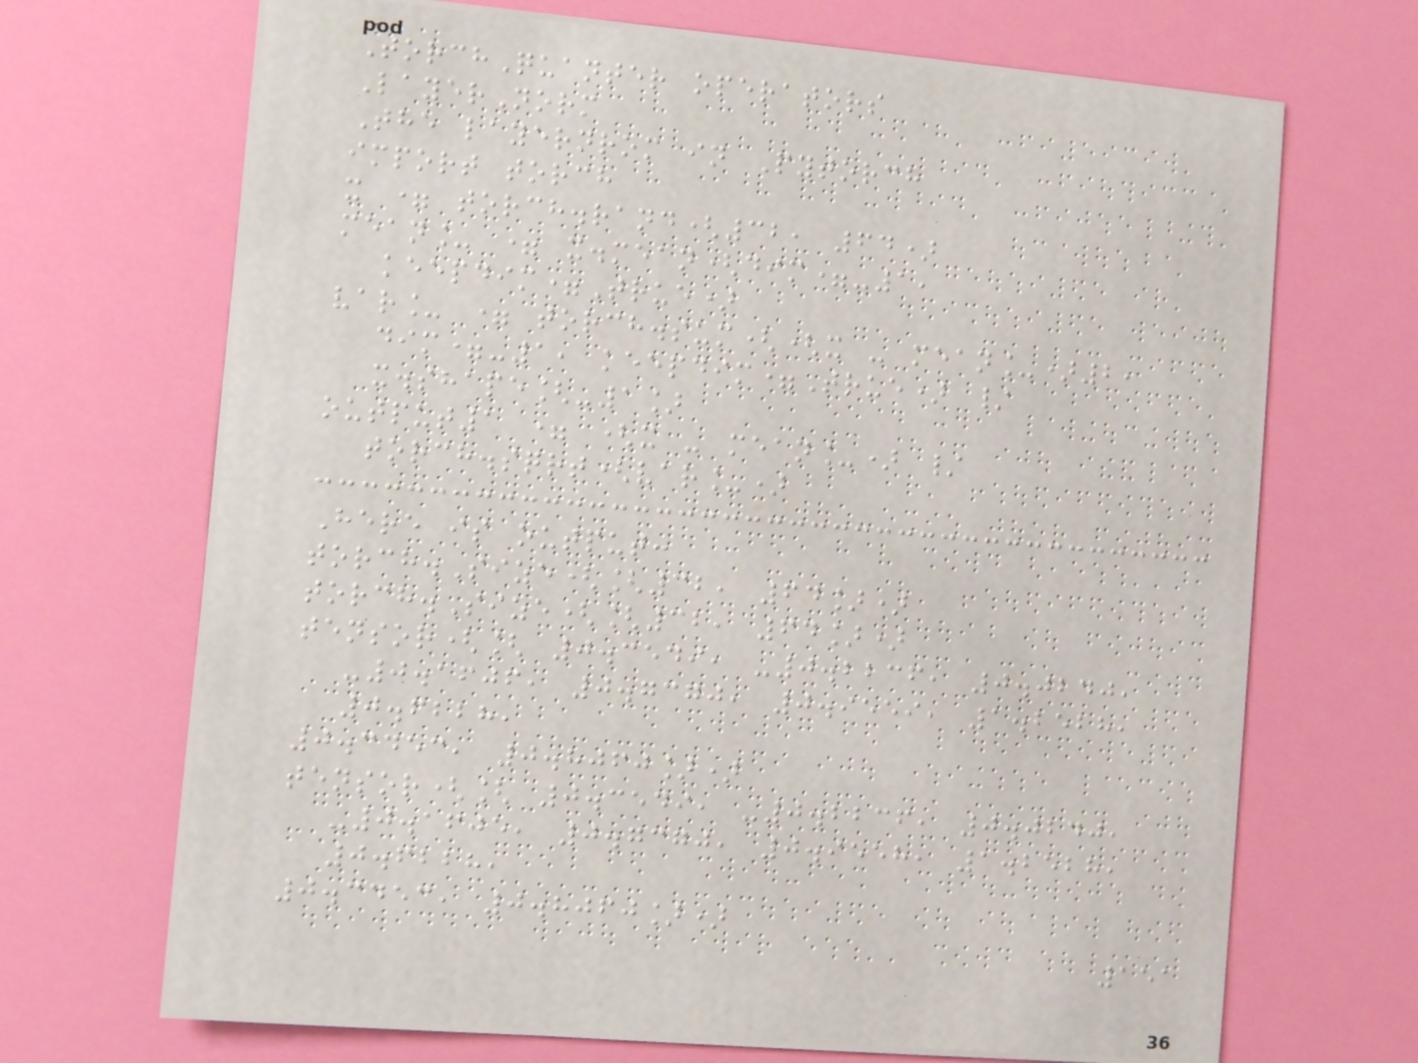TorchQuanter operators
LayerNorm
The layernrom in Pytorch
import torch
x = torch.rand(32, 64)
mean_ = x.mean(dim=-1,
keepdim=True)
var_ = torch.sum((x - mean_)2,
dim=-1, keepdim=True) /
x.shape[-1]
output1 = (x - mean_) /
torch.sqrt(var_)
Here is output:
torch.Size([32, 64])
torch.Size([32, 64])
tensor([ 0.3549, -0.2236, 0.0240,
-0.1606, 0.7370, 0.9559, 1.2528,
0.6228,
0.3453, 0.8060])
tensor([ 0.3549, -0.2236, 0.0240,
-0.1605, 0.7370, 0.9558, 1.2528,
0.6228,
0.3453, 0.8060])
151
